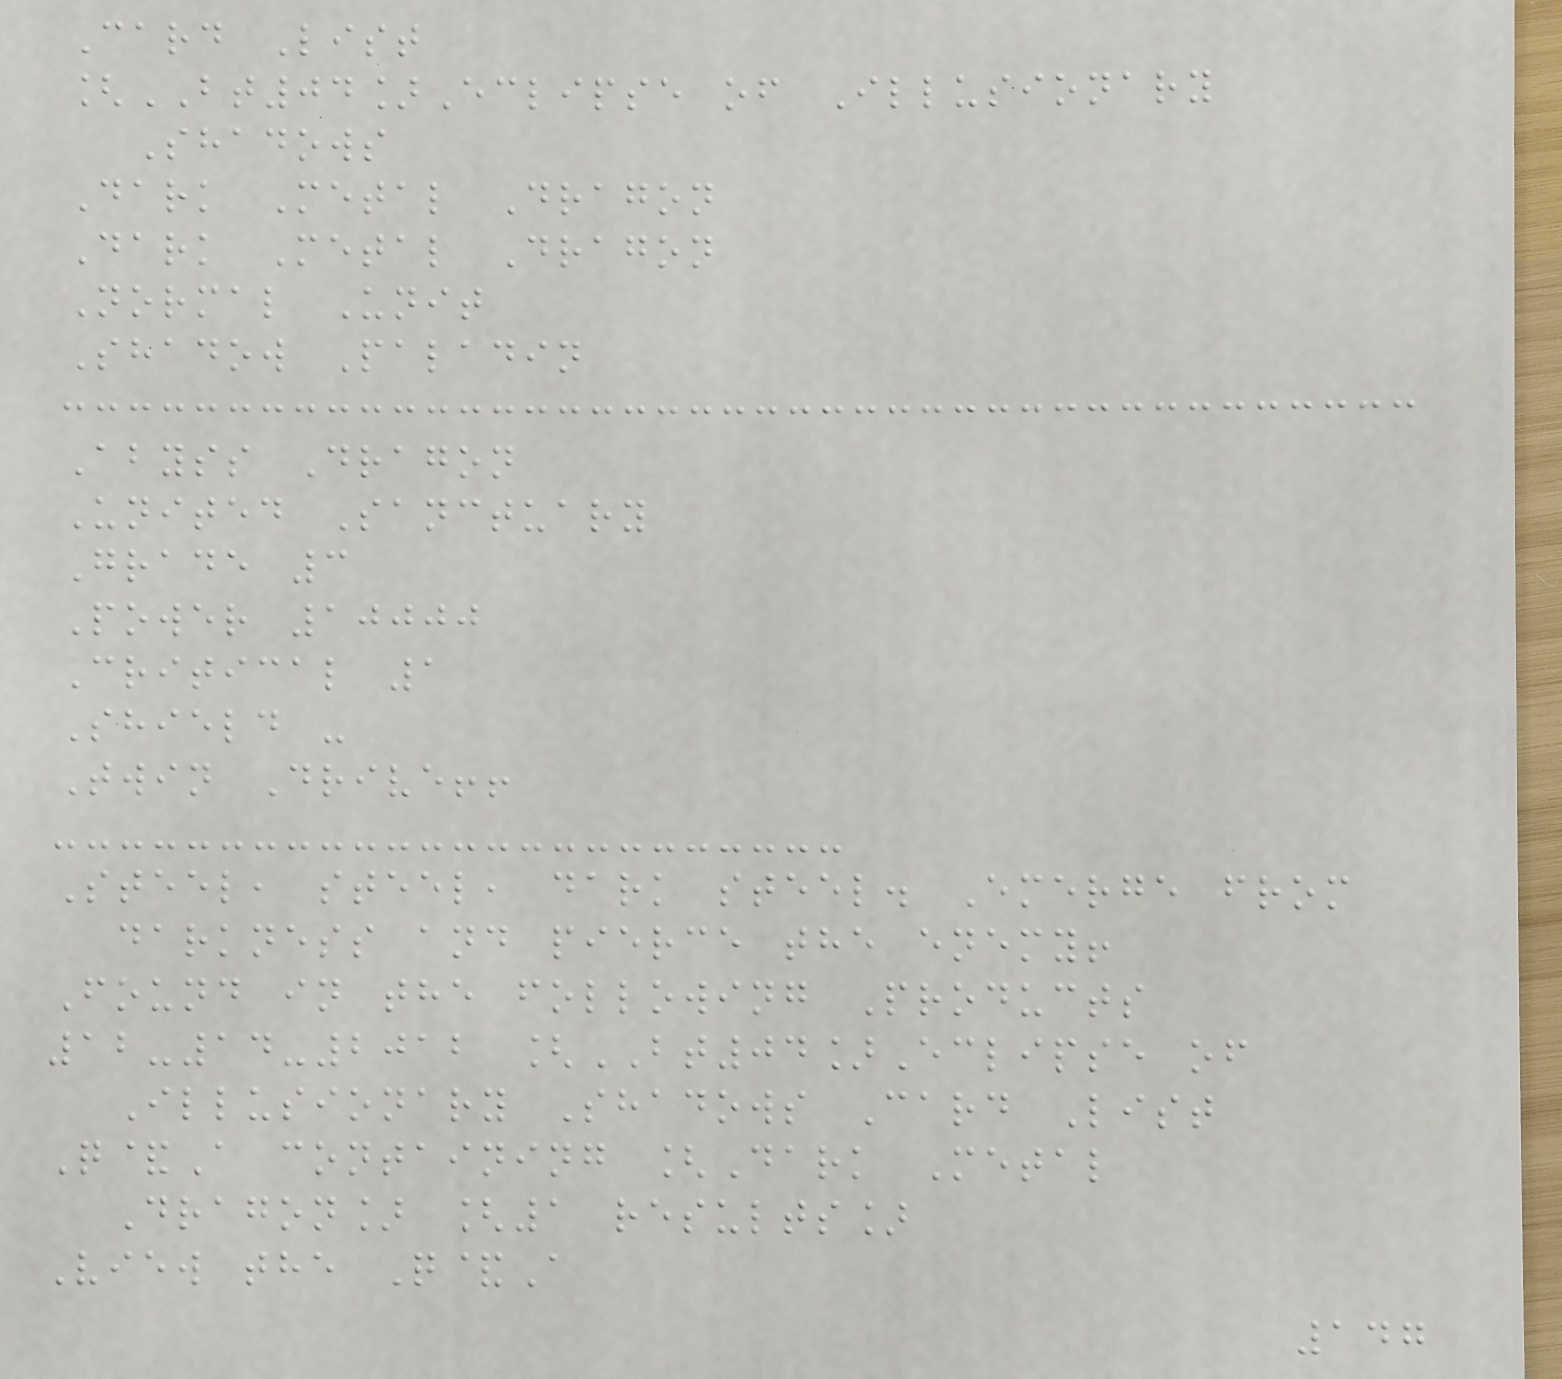Card List
[BT04]Eclipse of Illusionary
Shadows
Dark Metal Dragon
Dark Metal Dragon
Normal Unit
Shadow Paladin
Abyss Dragon
United Sanctuary
Grade 3
Power 10000
Critical 1
Shield -
Twin Drive!!
Steel, steel, dark steel. Emerge from
darkness and pierce the enemy!
Found in the following Products
12-14-2012 [BT04]Eclipse of
Illusionary Shadows Card List
Q&A containing [Dark Metal
Dragon] [1 results]
View the Q&A
147
